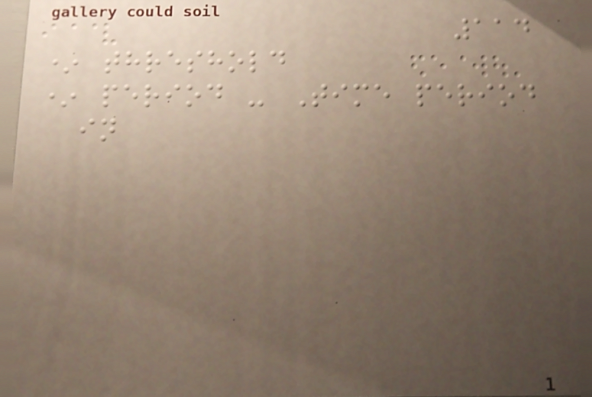114
* threshold
* period - Time period
in
